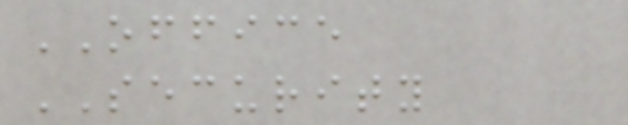OFFICE
SECURITY
